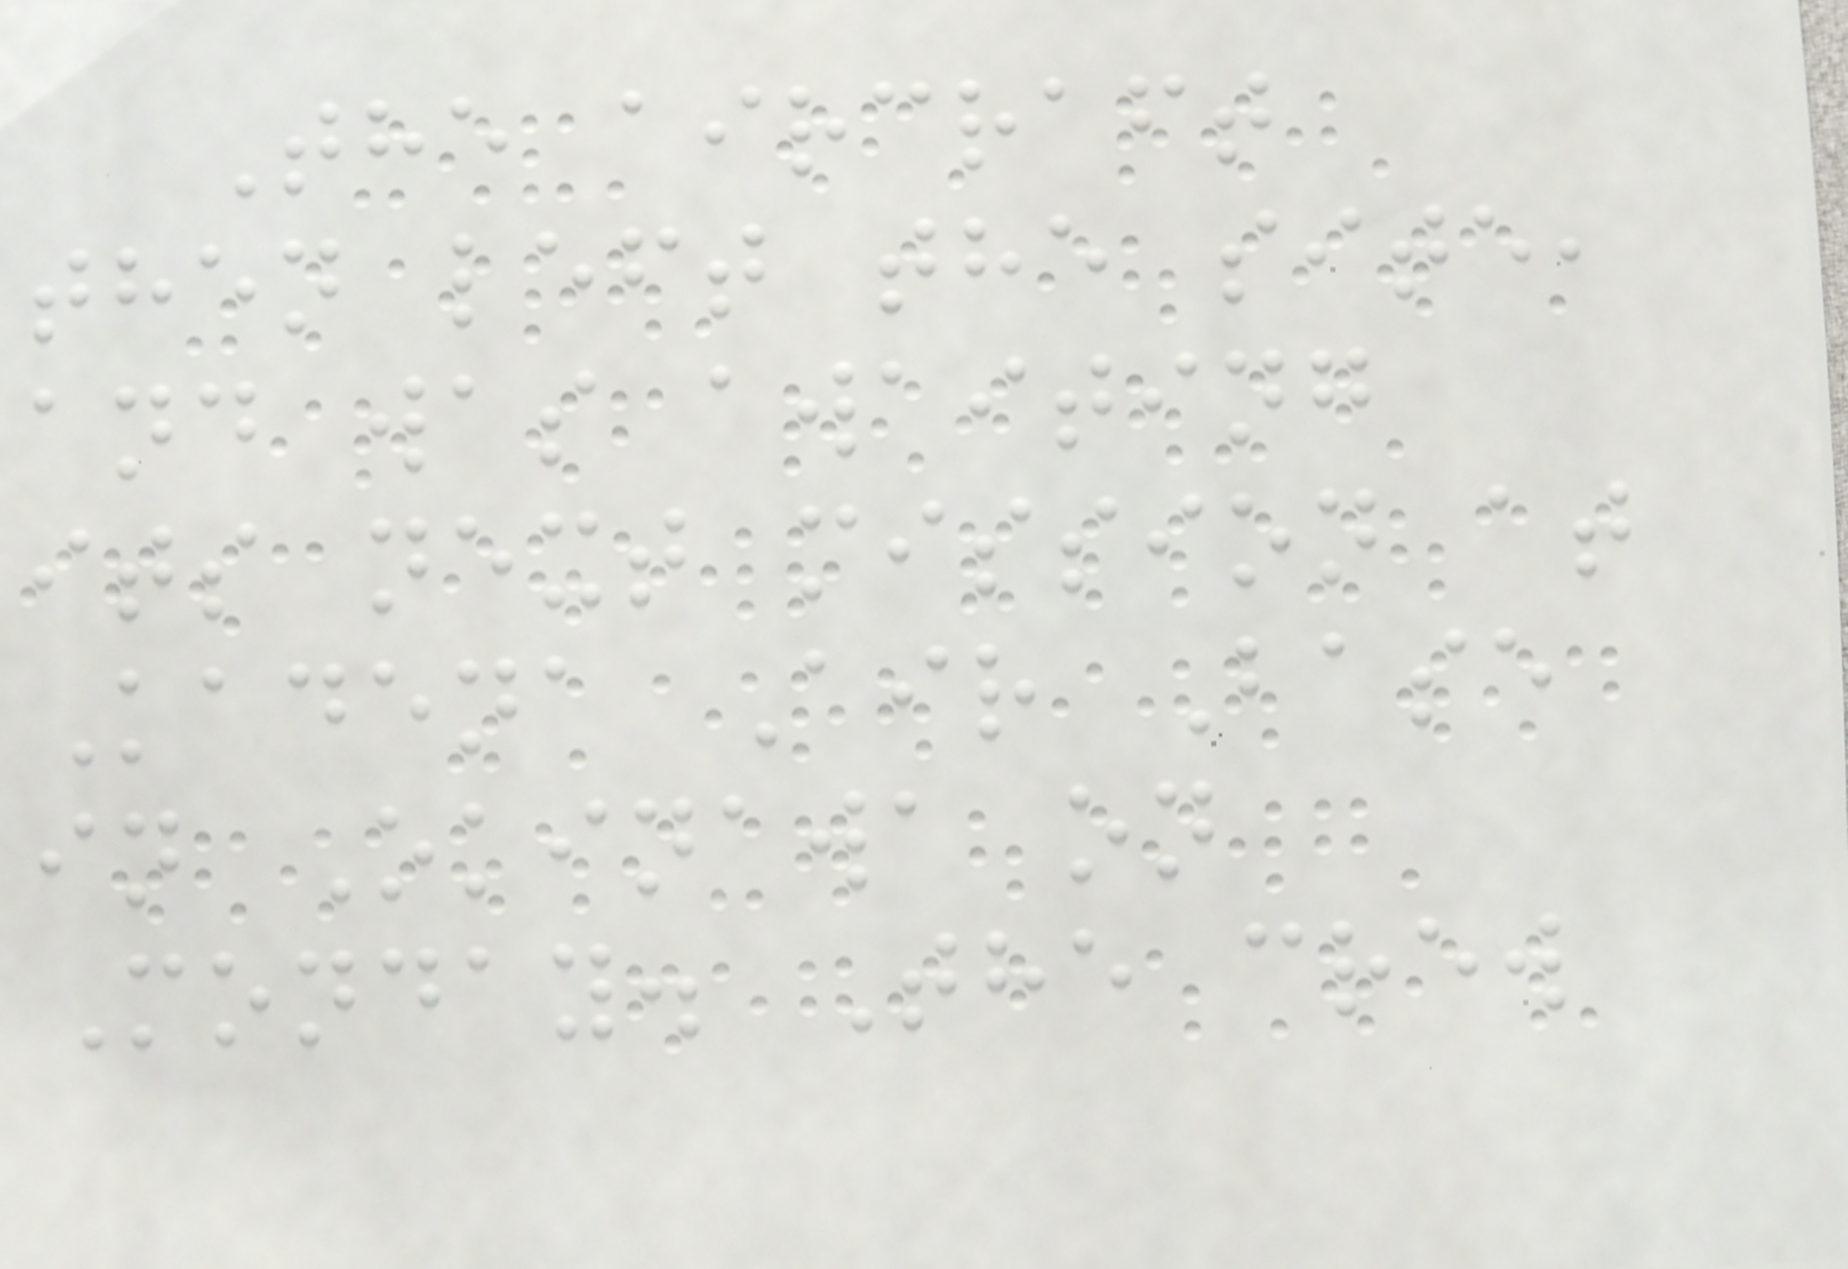The aircraft
then left the site,
and was awaiting
its next mission at
Kadena Air Base
in Okinawa on
Monday. The crew
